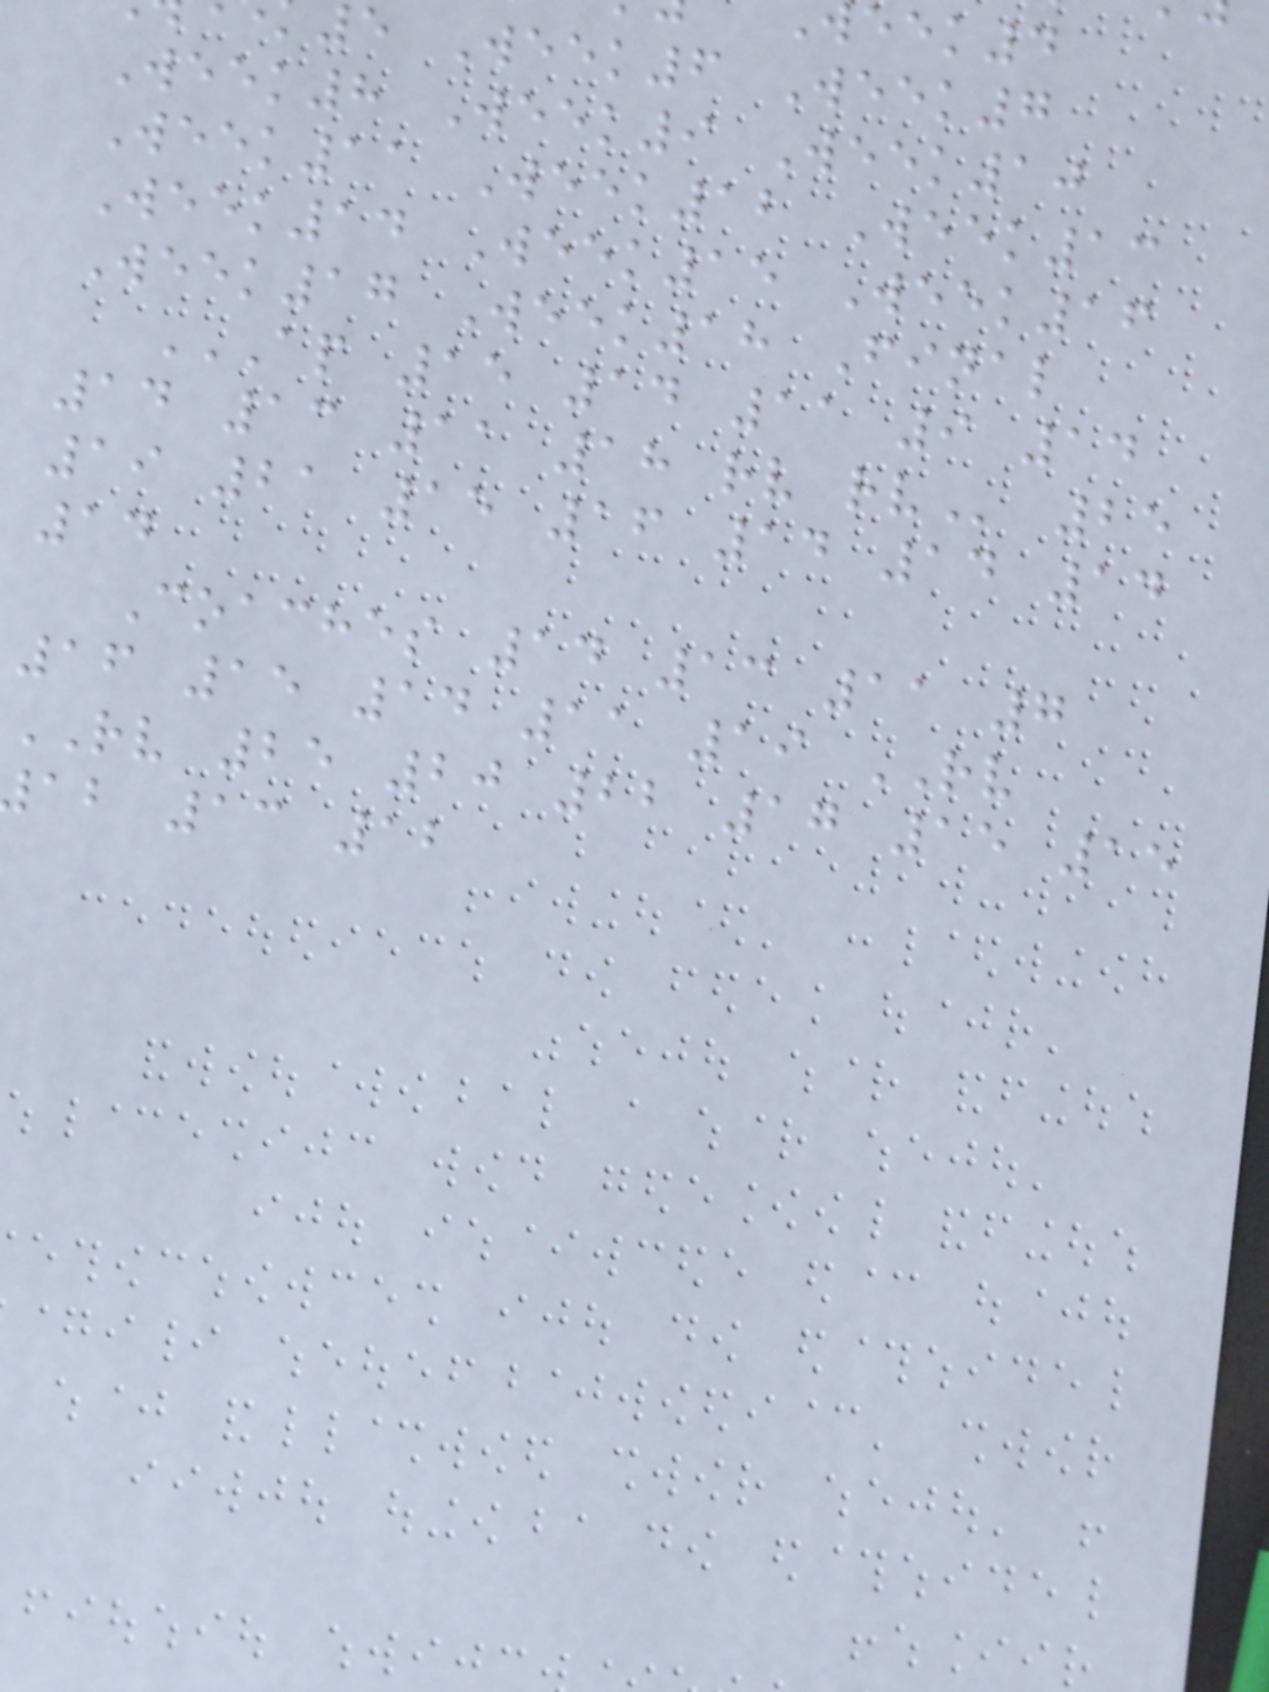5 Week6 Week7
Week8 Week9 Week10
Week11 Week12 Week13
Week14 Week15 Week16
Week17 Week18 Final
AP 15 14 11 9 14
14 13 11 18 rv
19 21 15 16 14 14 14
14
Coaches 14 13 11 7
16 15 14 11 19 RV
RV 25 20 22 17 15 15
ab 13 12
